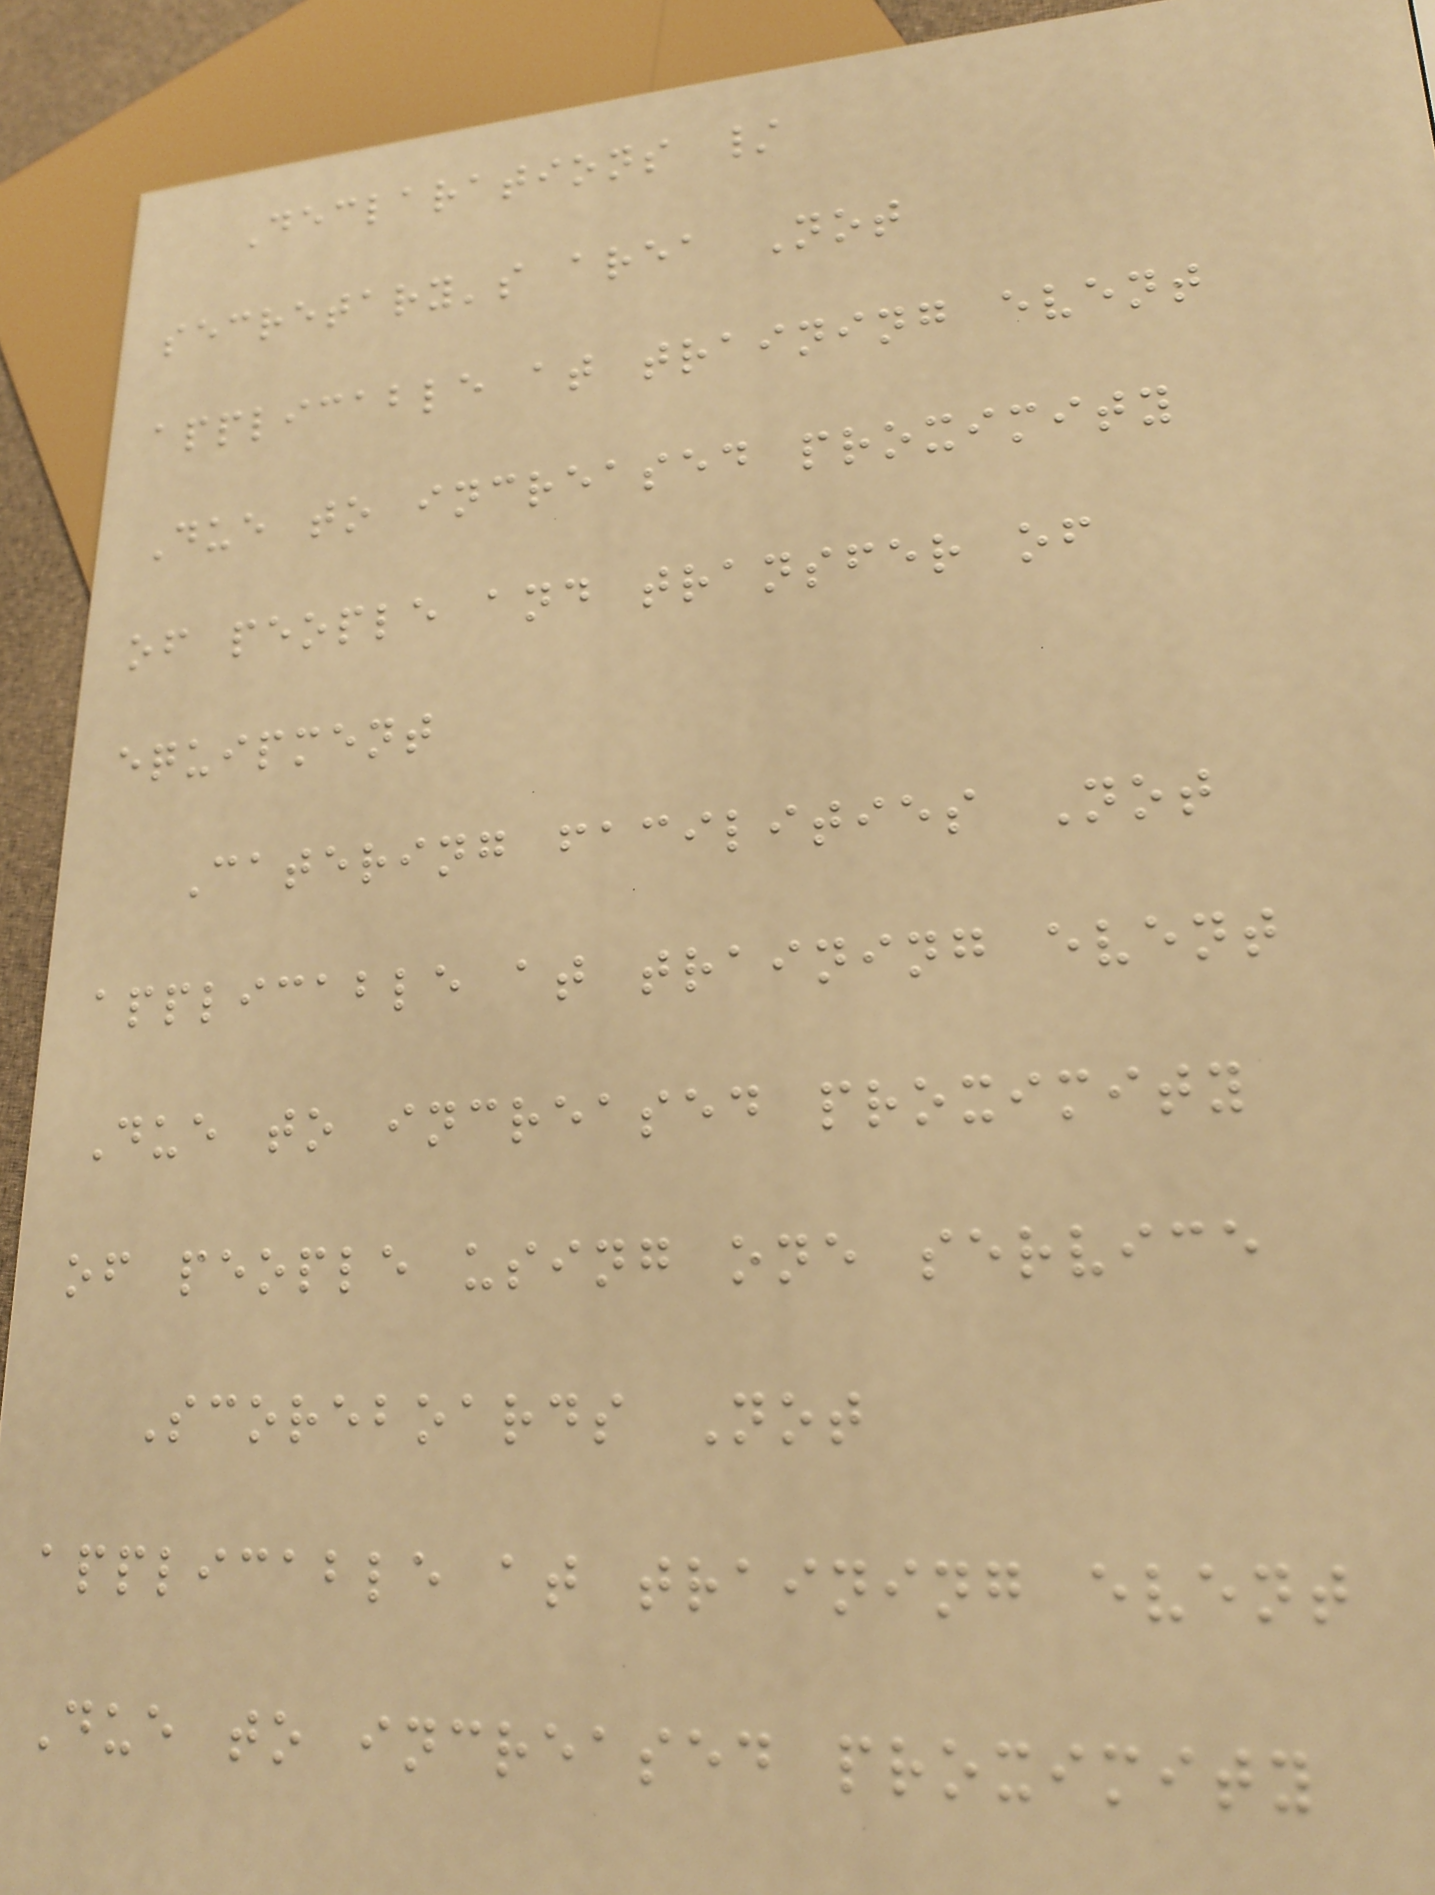Declarations /
secretary's area Not
applicable at training event
Due to increased proximity
of people and transfer of
equipment
Catering facilities Not
applicable at training event
Due to increased proximity
of people using one service
Scoreboards Not
applicable at training event
Due to increased proximity
